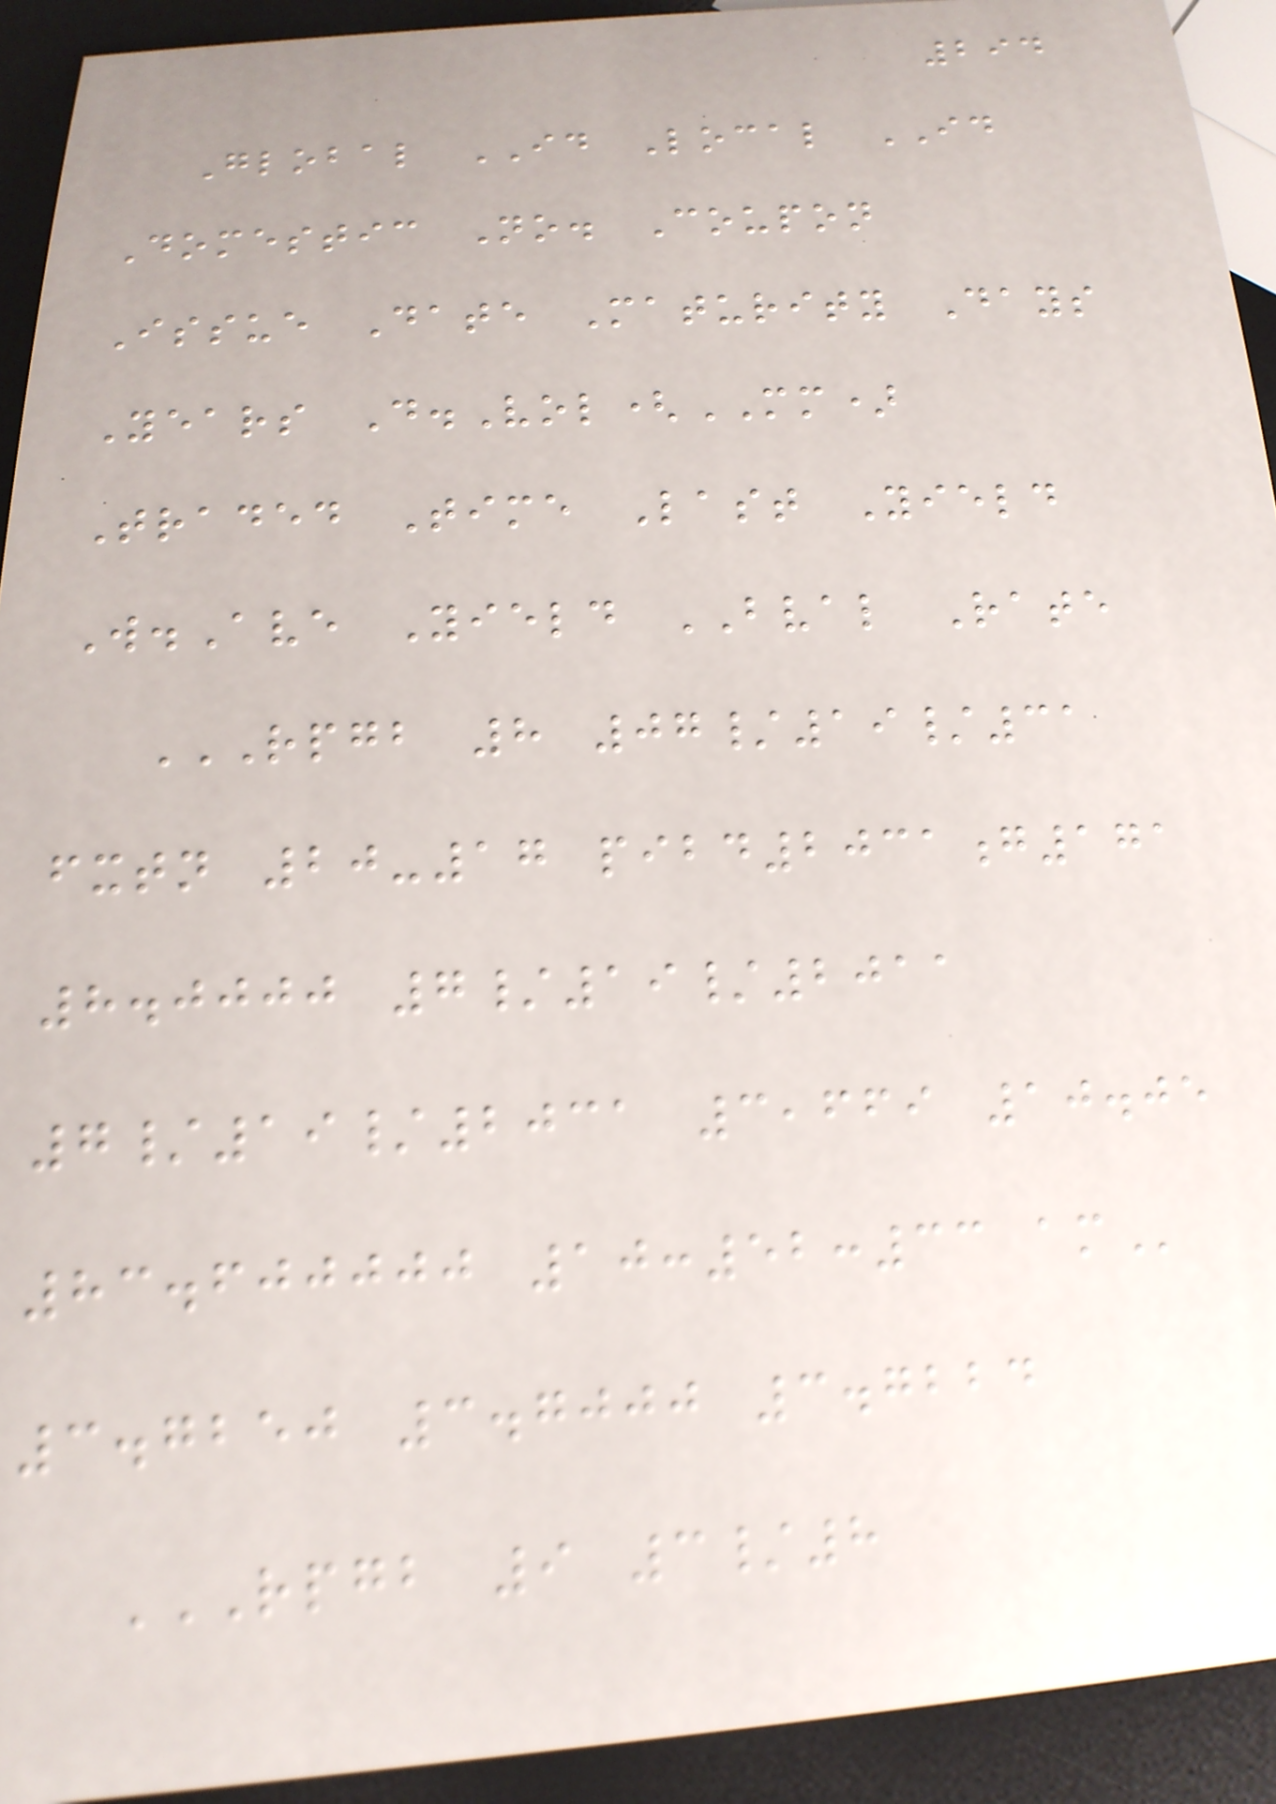294
Global ID Local ID
Domestic No. Coupon
Issue Date Maturity Days
Years D.Vol(MM)
Traded Time Last Yield
W.Ave Yield BVAL Rate
RPGB 8 07/19/31
FXTN 20-17 PIBD2031G171
8.0000 7/19/2011
7/19/2031 3,669 10.05
83.600000 10:52:33 AM
3.7250 3.7000 3.7224
RPGB 9 3/8
